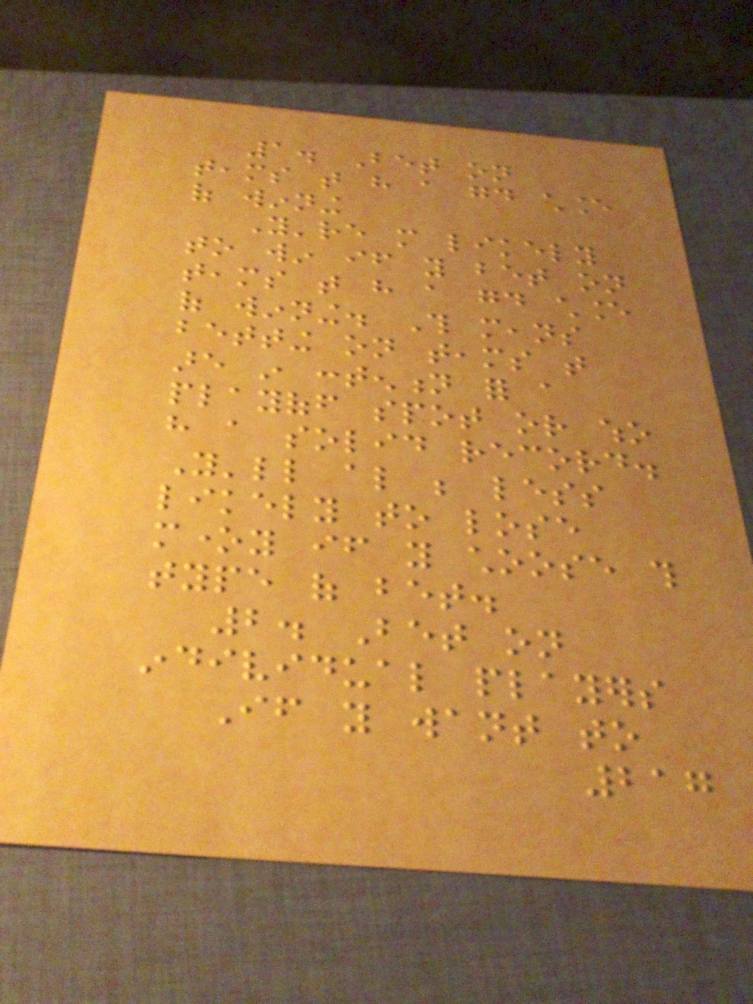1. Bet on
teams that have a good chance
of winning
You're more likely
to win if you bet on
teams that have a good chance
of winning. This means
betting on teams that
are in contention for a
playoff spot or who
have a solid record.
You'll also be less
likely to lose
money if you choose this
type of bet.
2. Bet on
individual players
If you want to
217
